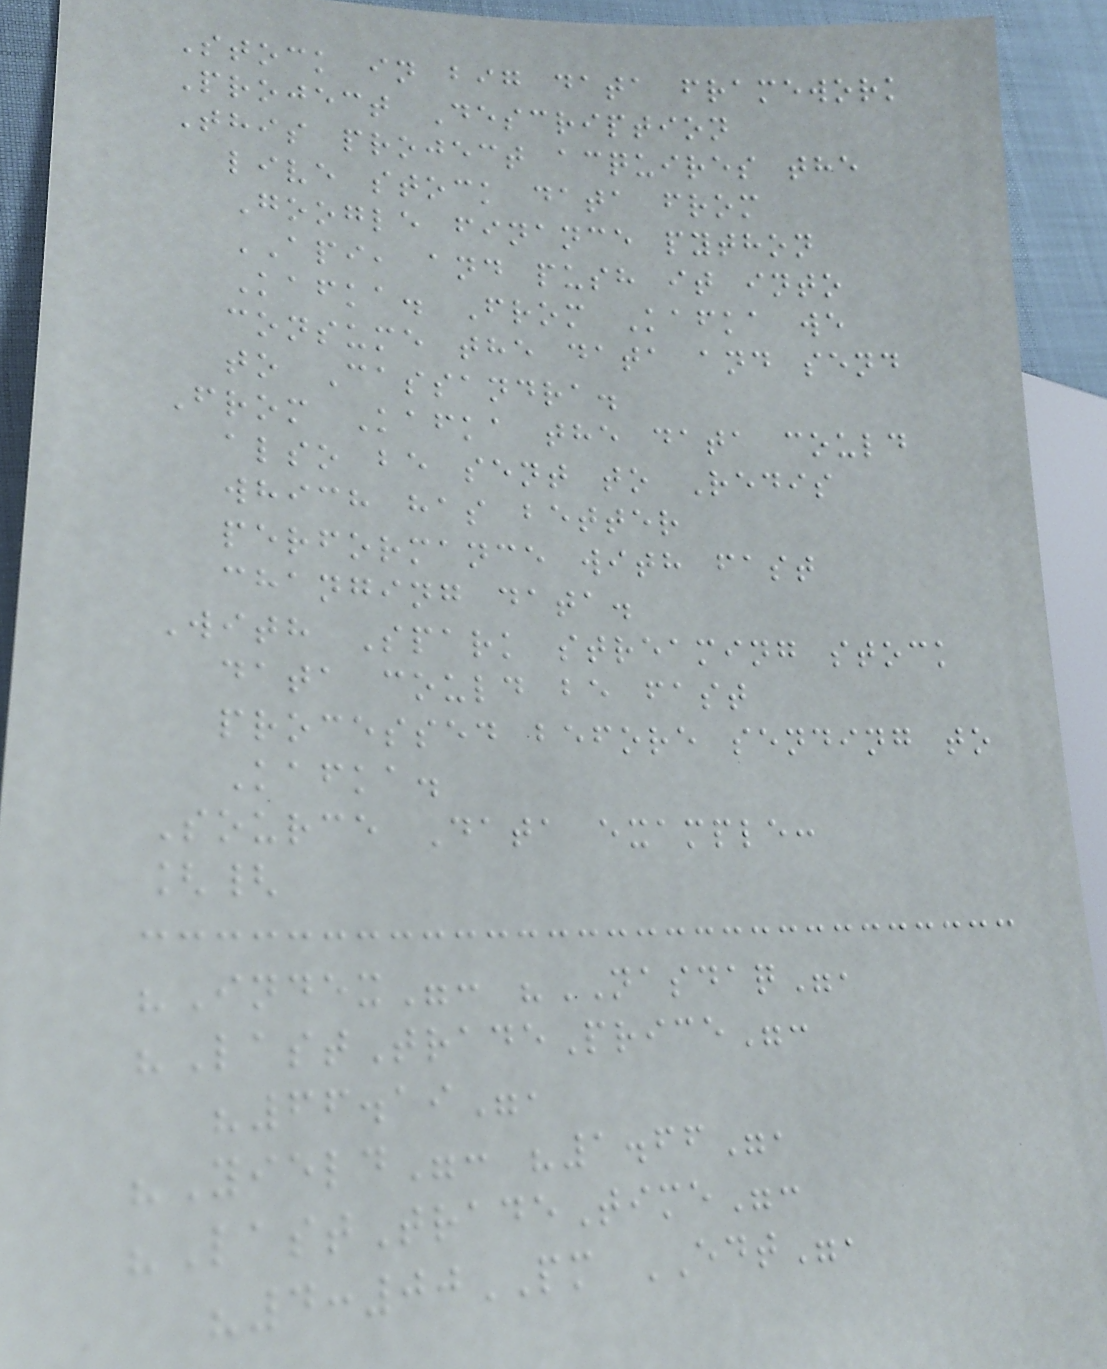Stock in big data framework
Project Description
This project acquires the
live stock data from
Google finance python
API, and push it into
Kafka. From Kafka we
consume the data and send
to Cassandra.
From Kafka the data could
also be sent to Redis
which has better
performance with fast
changing data.
With Spark streaming stock
data could be fast
processed before sending to
Kafka.
Source Data example:
[{
"Index": "NASDAQ",
"LastTradePrice":
"66.19",
"Yield": "1.66",
"LastTradeTime":
"4:00PM EDT",
